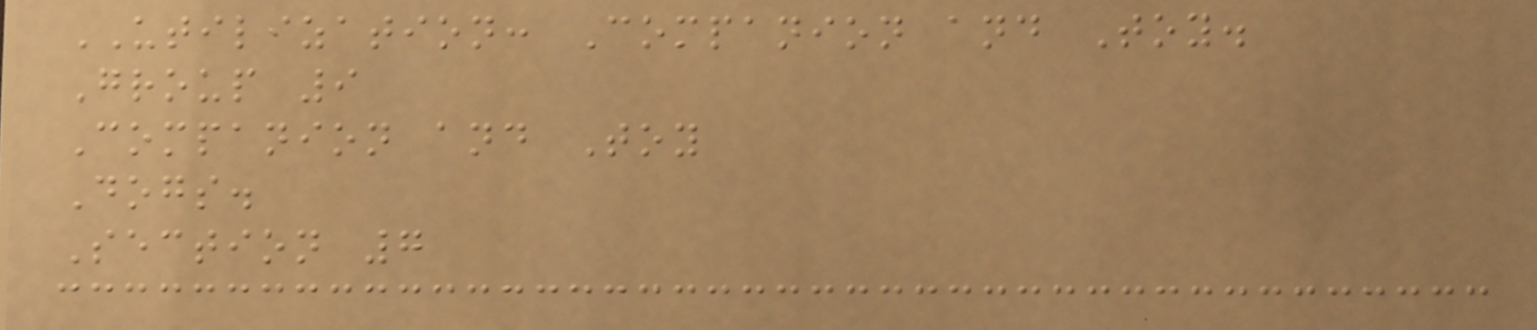UTILIZATION: Companion and Toy.
Group 9
Companion and Toy
Dogs.
Section 7
